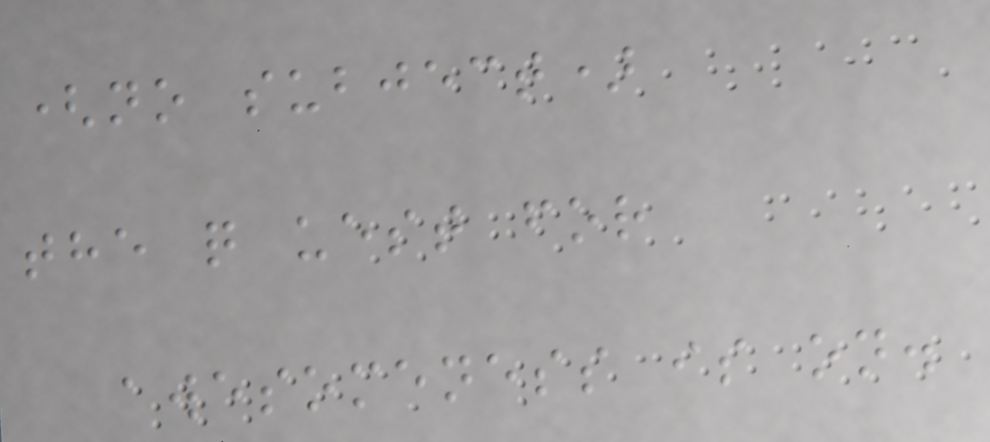(no subject)
the q uest for
awesomeness is on.
